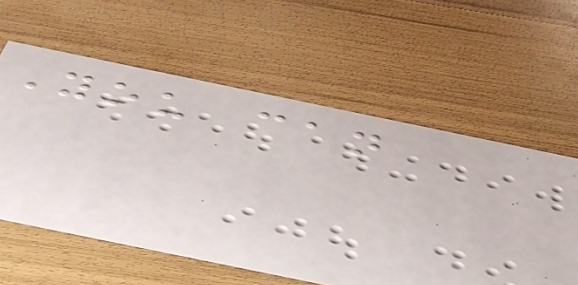You can
